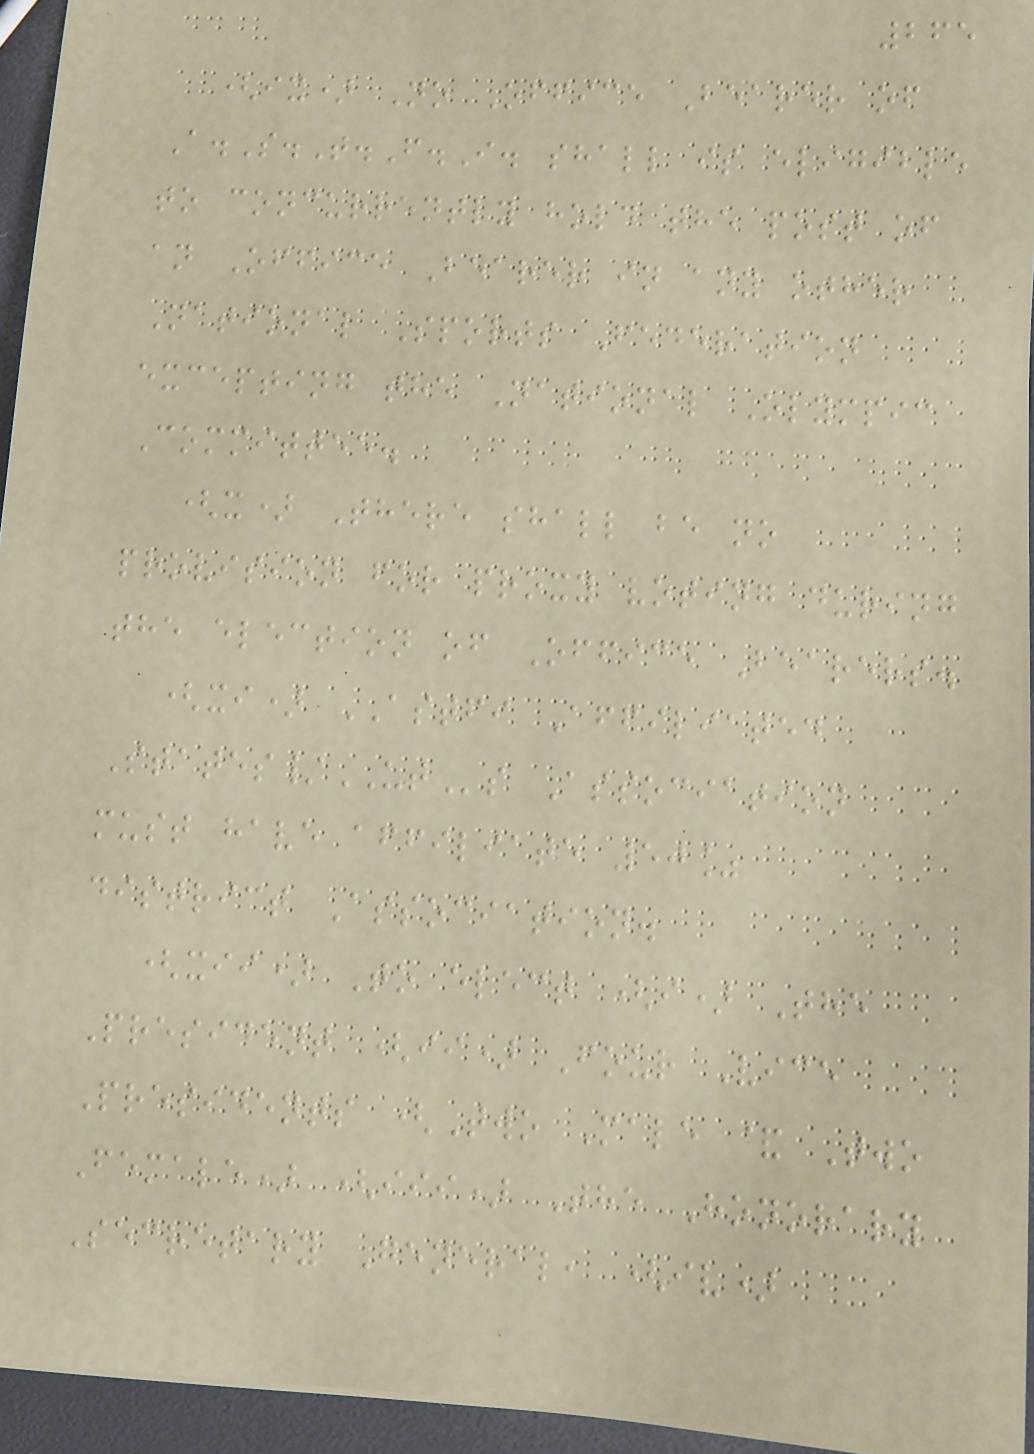265
(ix) No Office Bearer of
A.S.T.F.I. shall is eligible
to concurrently hold the post of
an Office Bearer in any other
National Sports Federation
excepting the National Olympic
Committee.
(x) There shall be no
provision for proxy voting during
the election of Office Bearers.
(xi) ASTFI Affiliated
States/UTs Association
must have affiliate 50%
district Association.
(xii) To elect (i) The
President (ii) Four Vice
Presidents (Two Male & Two
Female) (iii) The Honorary
Secretary General, (iv)
